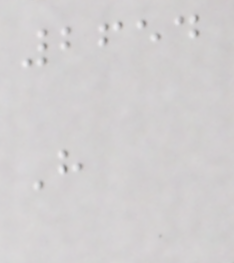2654
H
